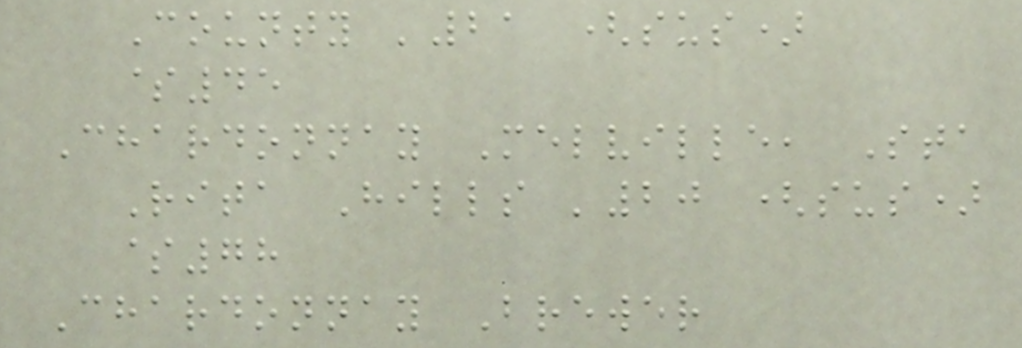County '21 (sus)
$45
Chardonnay Melville, Sta
Rita Hills '20 (sus)
$78
Chardonnay Brewer
